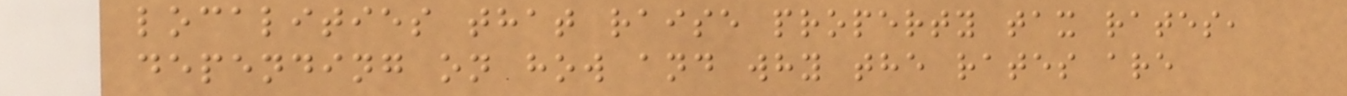localities that raise property tax rates,
depending on how and why the rates are
